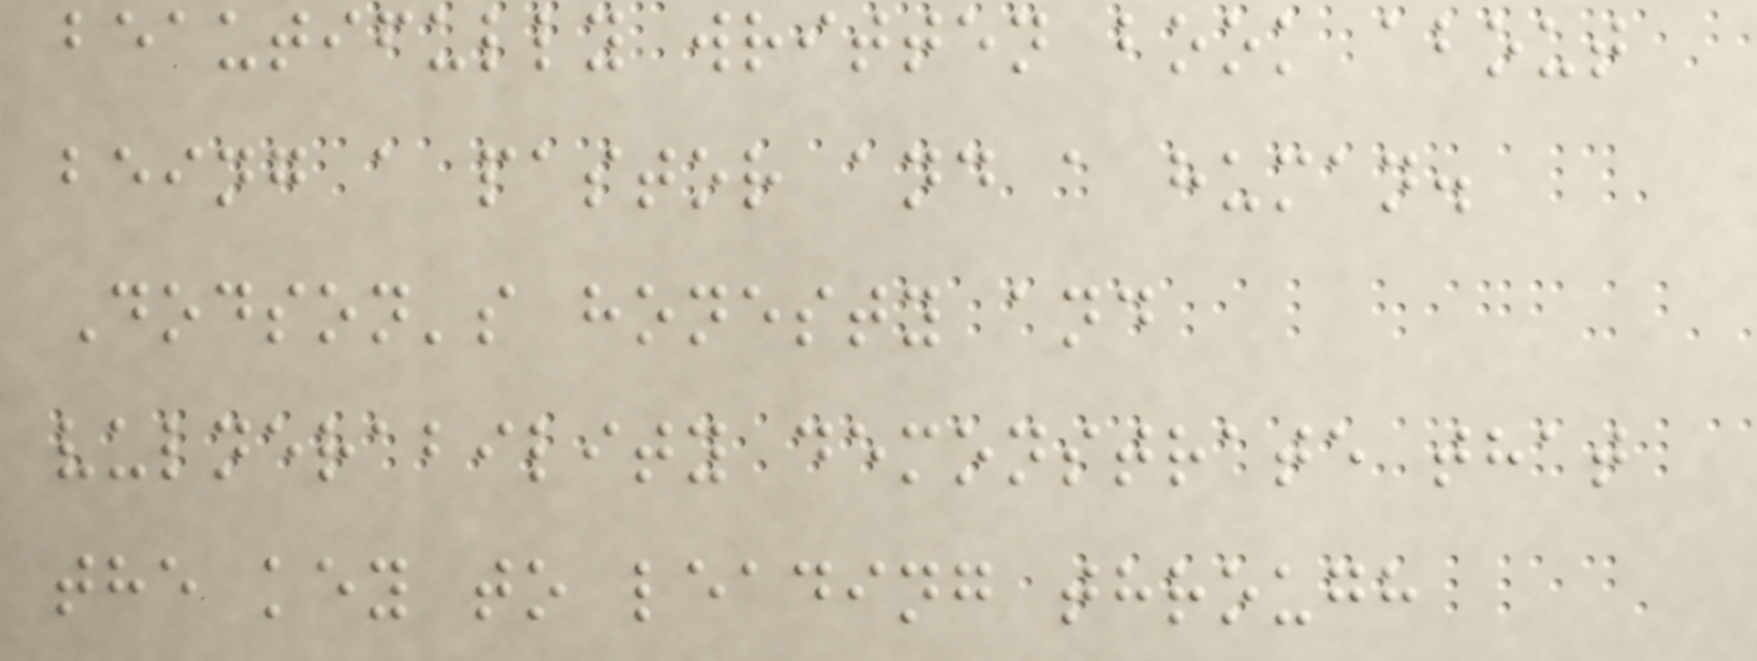beautifully written book about
being a pastor and a human.
Dodson's honesty and
vulnerability demonstrate that
the key to leading through
